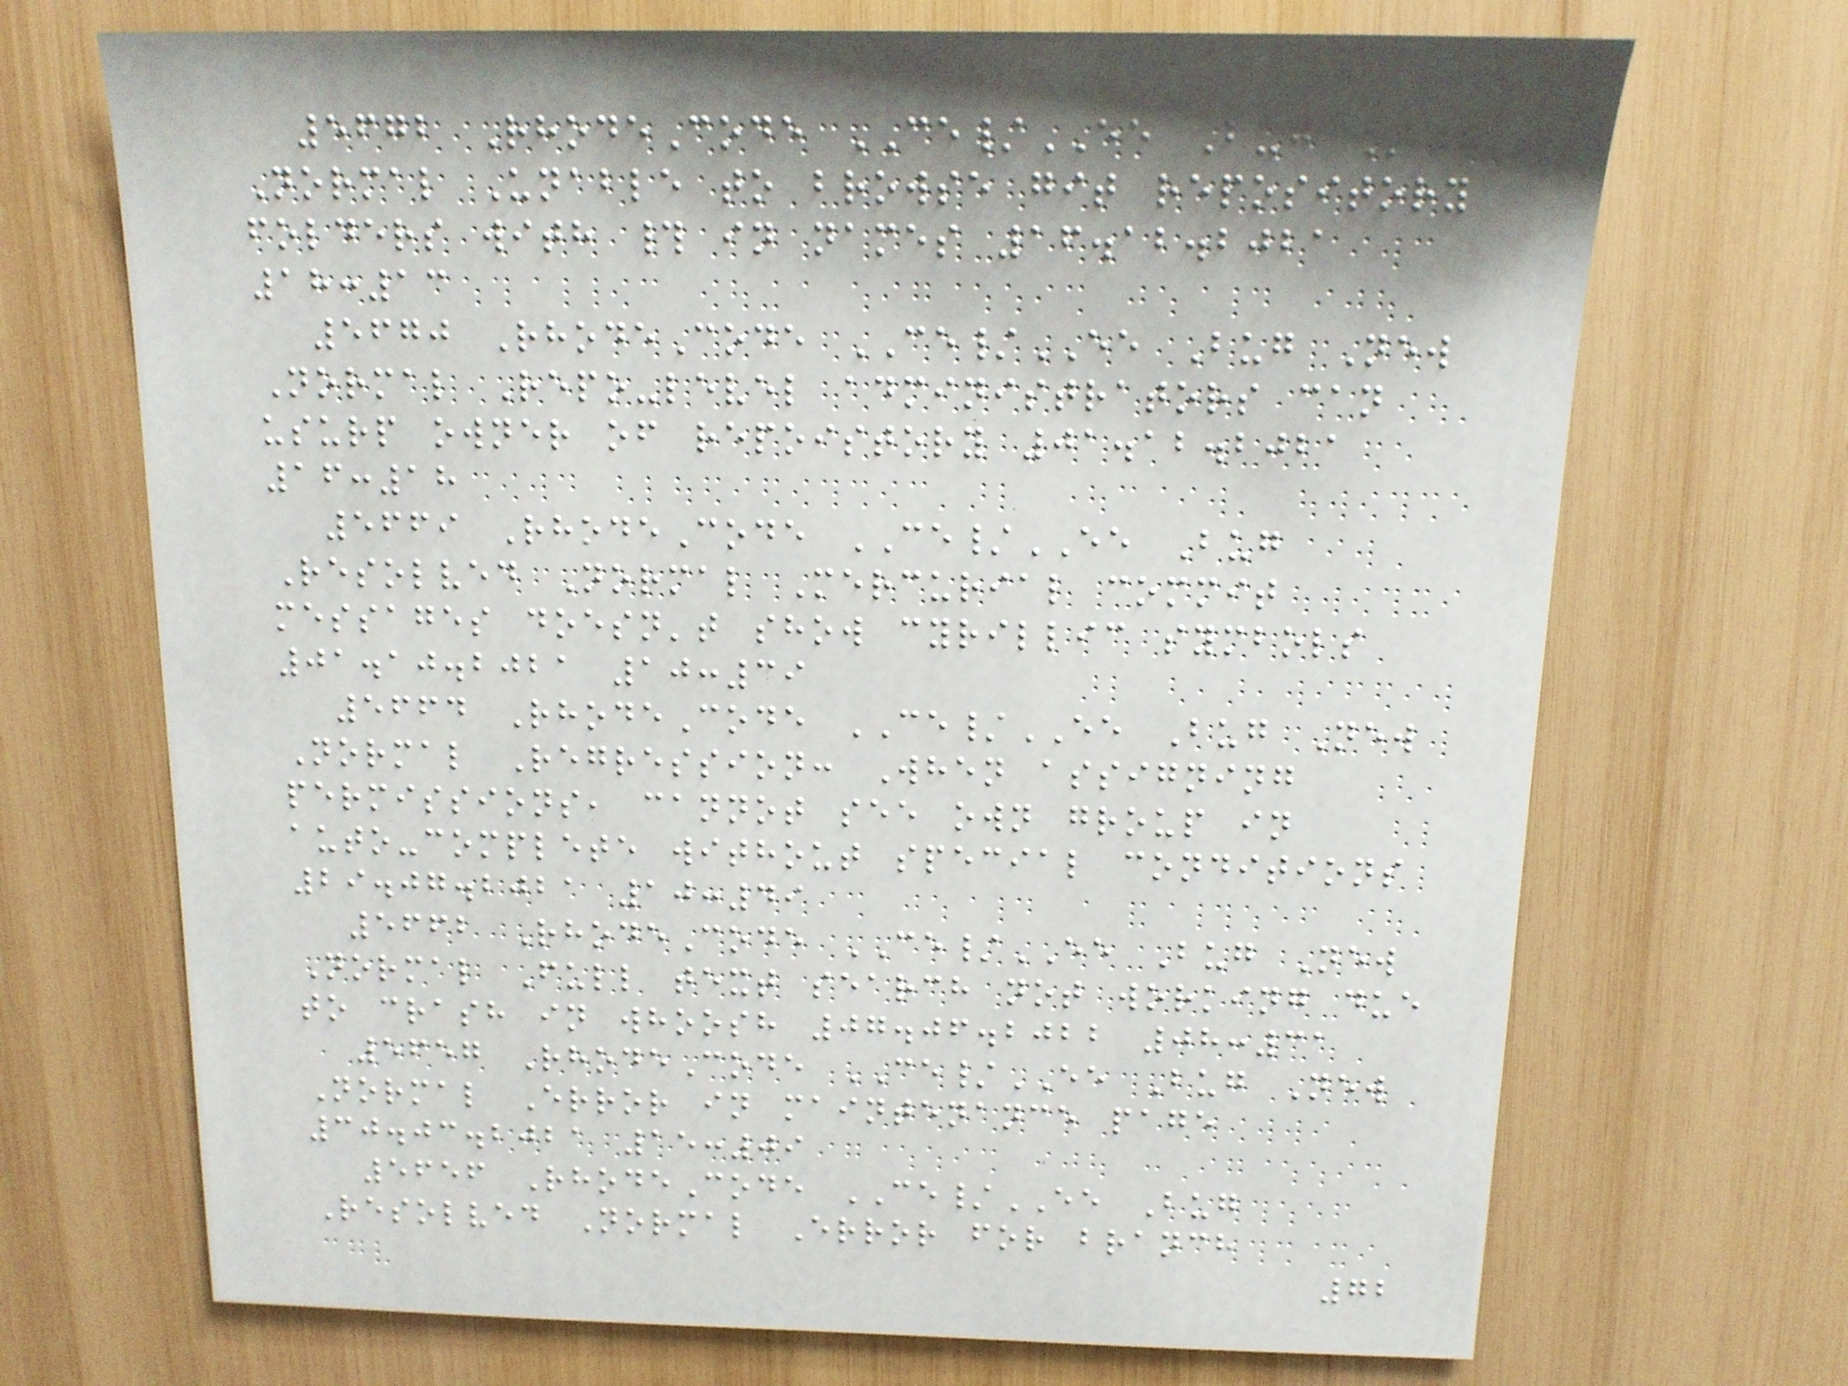5672 RhodeCode CE/EE Bug New
Normal Unable to browse git repository
folders with # in names 16.12.2021
18:13
5670 RhodeCode CE/EE Bug New
Normal Repo-level administrators can
usurp owner of repoistory 01.12.2021
16:18
5669 RhodeCode CE/EE Bug
Resolved Normal Mercurial commit
messages doesn't show cyrillic symbols
01.10.2021 10:39
5664 RhodeCode CE/EE Bug New
Normal Regression: When assigning
permissions, cannot see own group in
auto-complete without special conditions
29.07.2021 10:49
5662 RhodeCode CE/EE Bug New
Normal Full text search not working due
to crash in whoosh 07.06.2022 08:31
5657 RhodeCode CE/EE Bug New
Normal Error in maintenance page
30.03.2021 15:09
5656 RhodeCode CE/EE Bug
Resolved Normal Error for branch
72
